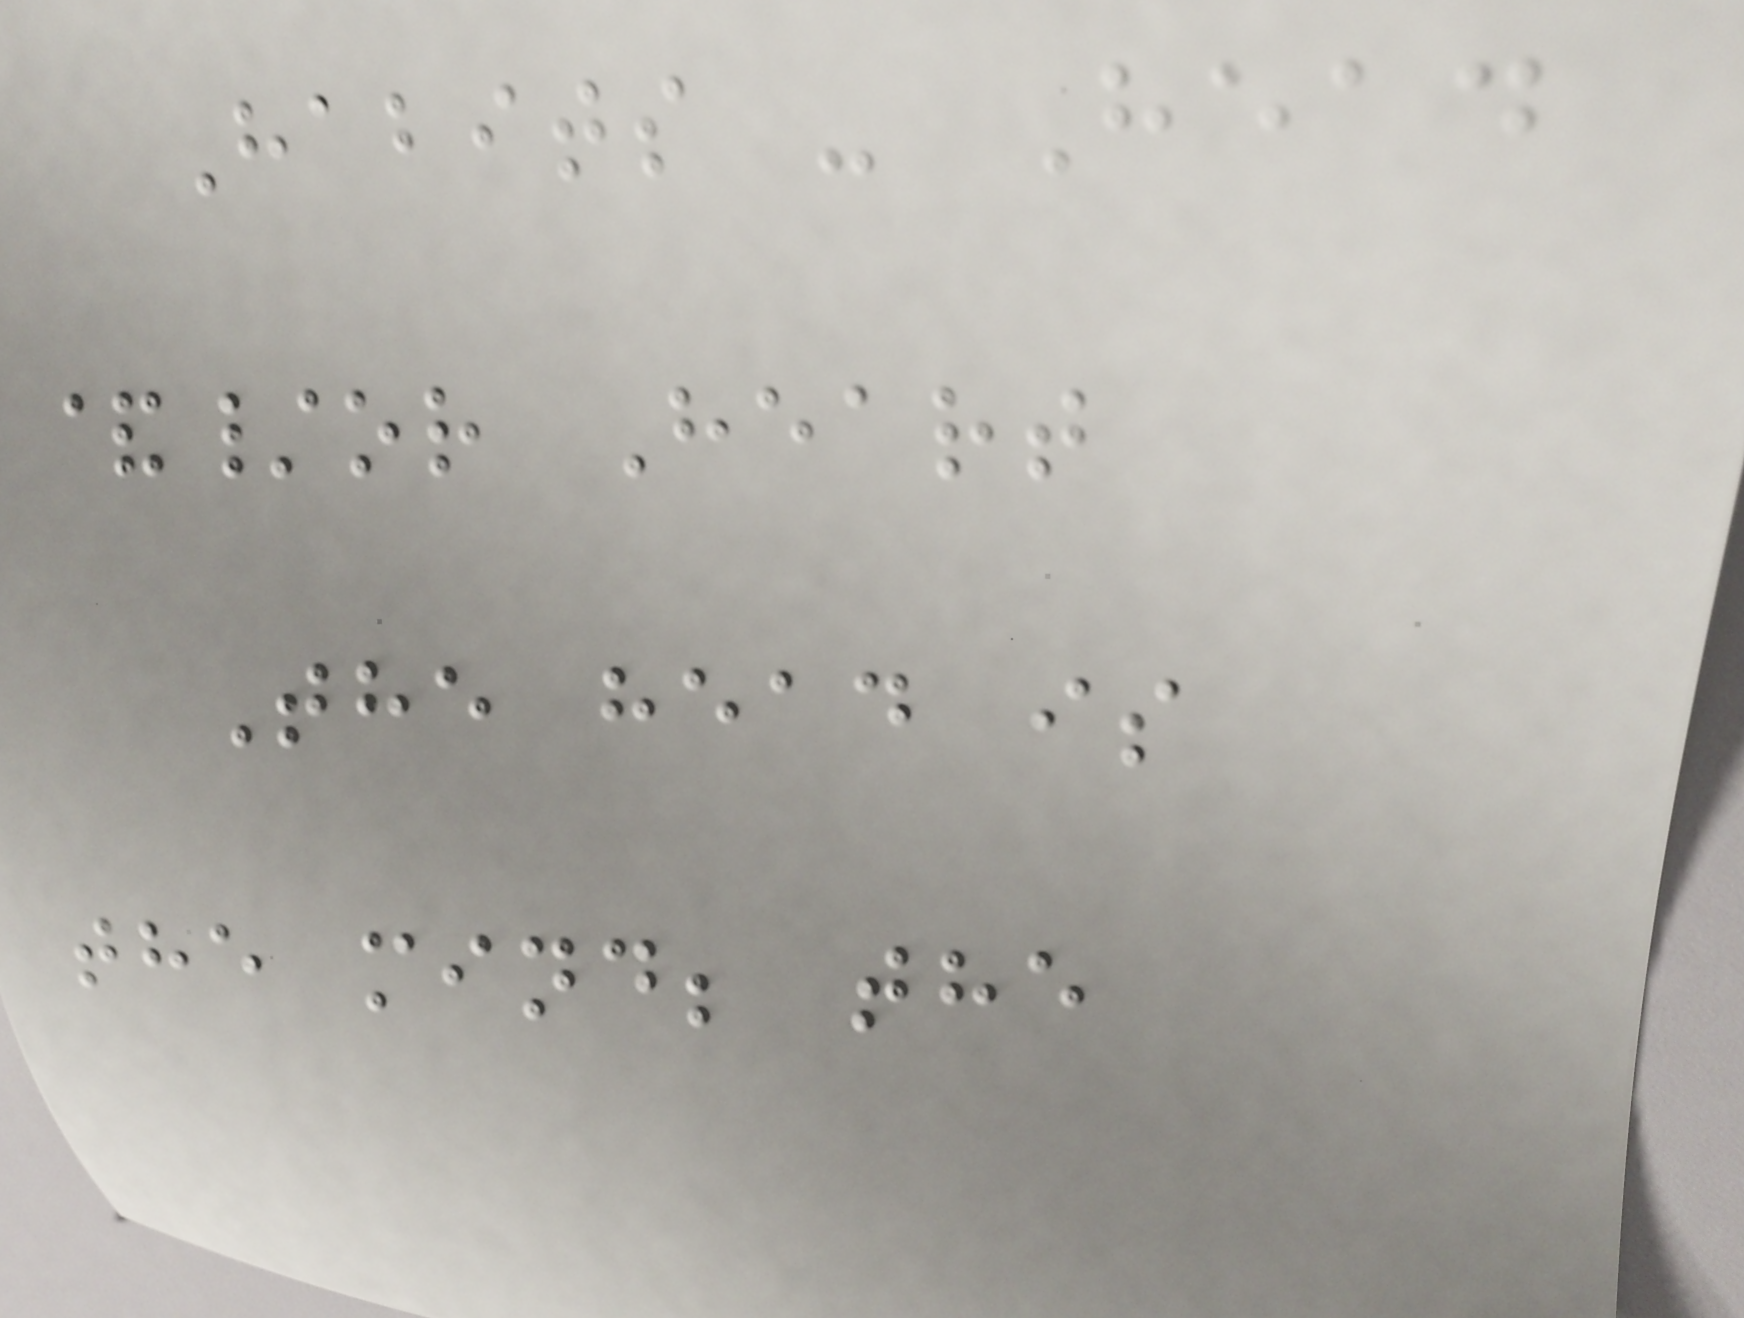Habits - Head
&/or Heart
The head is
the mind; the
